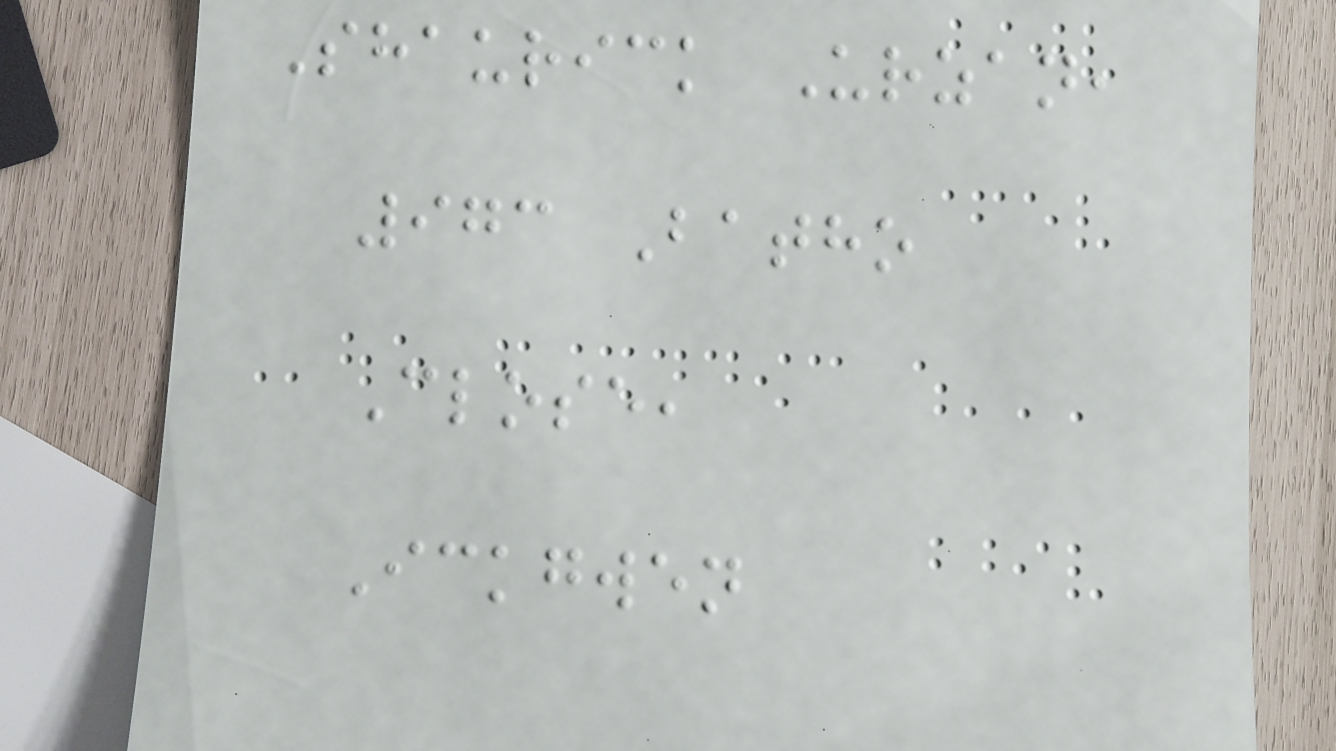Shaurick Urzan,
973 Batho
Close,
Ickgwen
